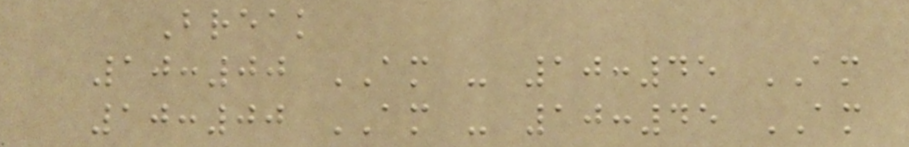Break
10:00 AM - 10:45 AM
10:00 AM - 10:45 AM
